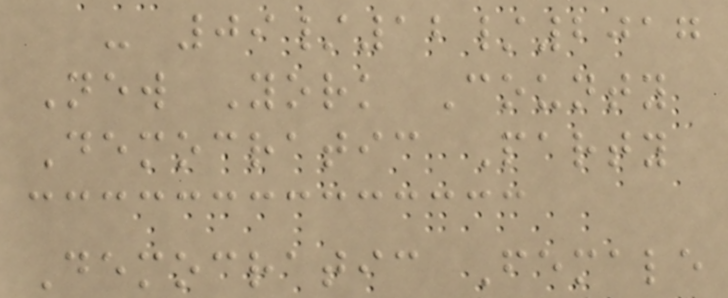- 09/12/2017
New York County
Democratic Party
Democratic Female
